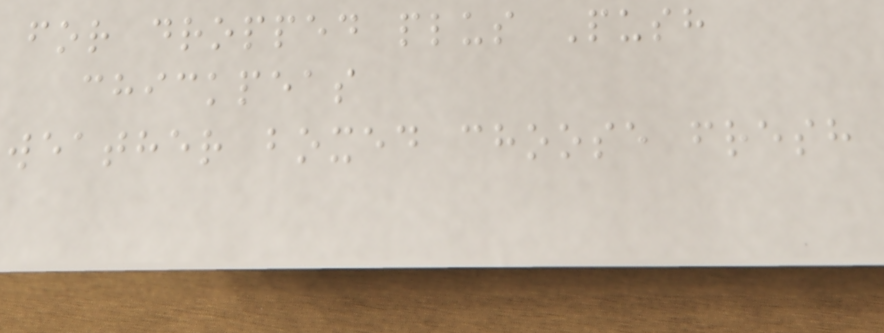for dropped plus Push
chickpeas
weather boxed choose fresh
